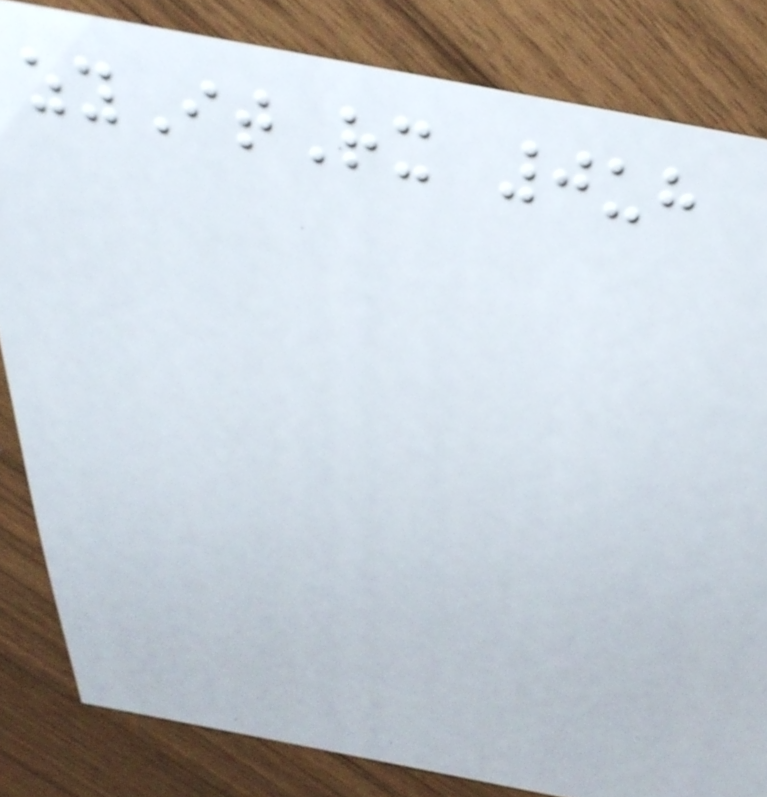zyItRx 0uh
